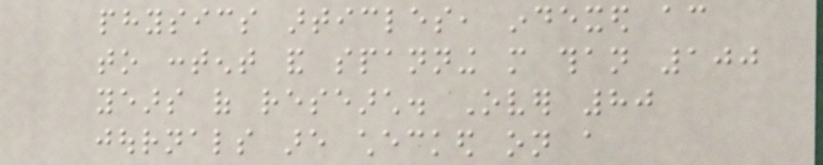physics articles, indexed according
to content and spanning more than 100
years of research. Over 80
journals are checked on a
